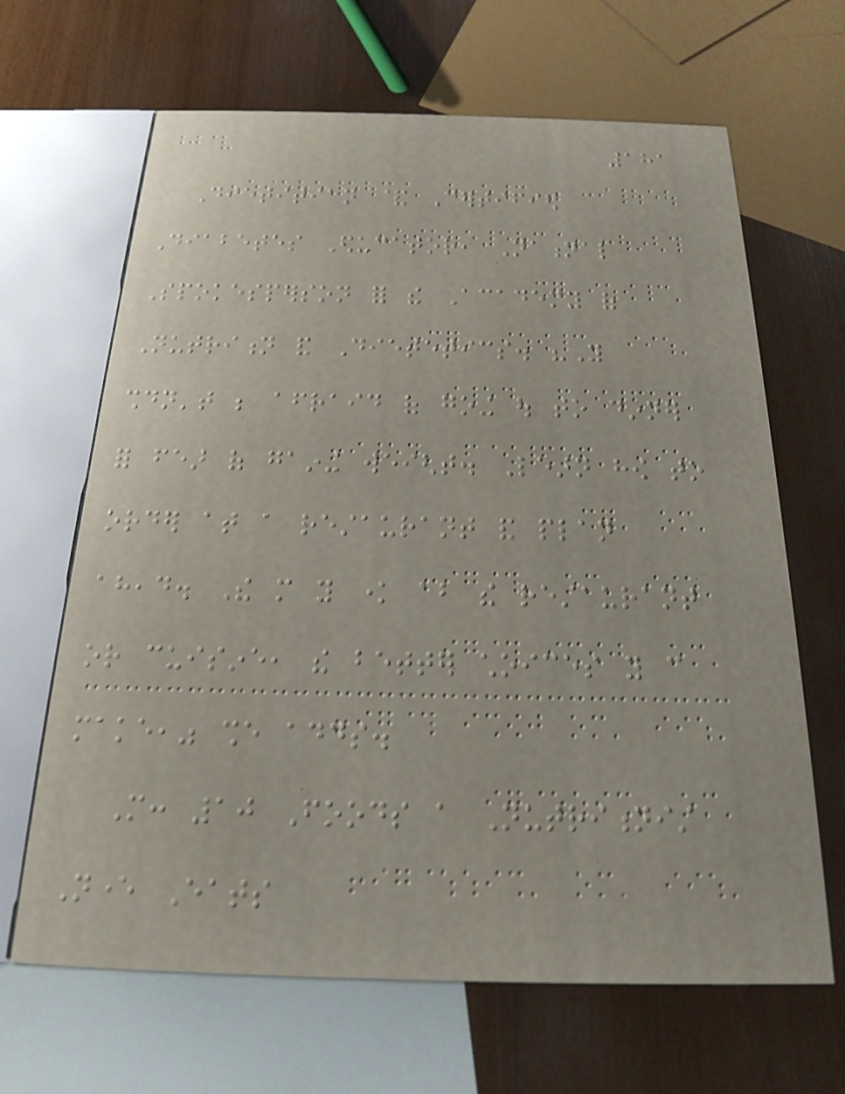181
Dietitian & Certified
Diabetes Educator, National
Spokesperson for the Academy of
Nutrition and Dietetics. "You
shouldn't be afraid of going out to dinner
for fear of gaining weight. Learn how to
order at a restaurant and plan
ahead. The more you know about the restaurant
or cuisine, the better choices you can
make," she adds.
More: 10 Foods a Nutritionist
Never Eats
